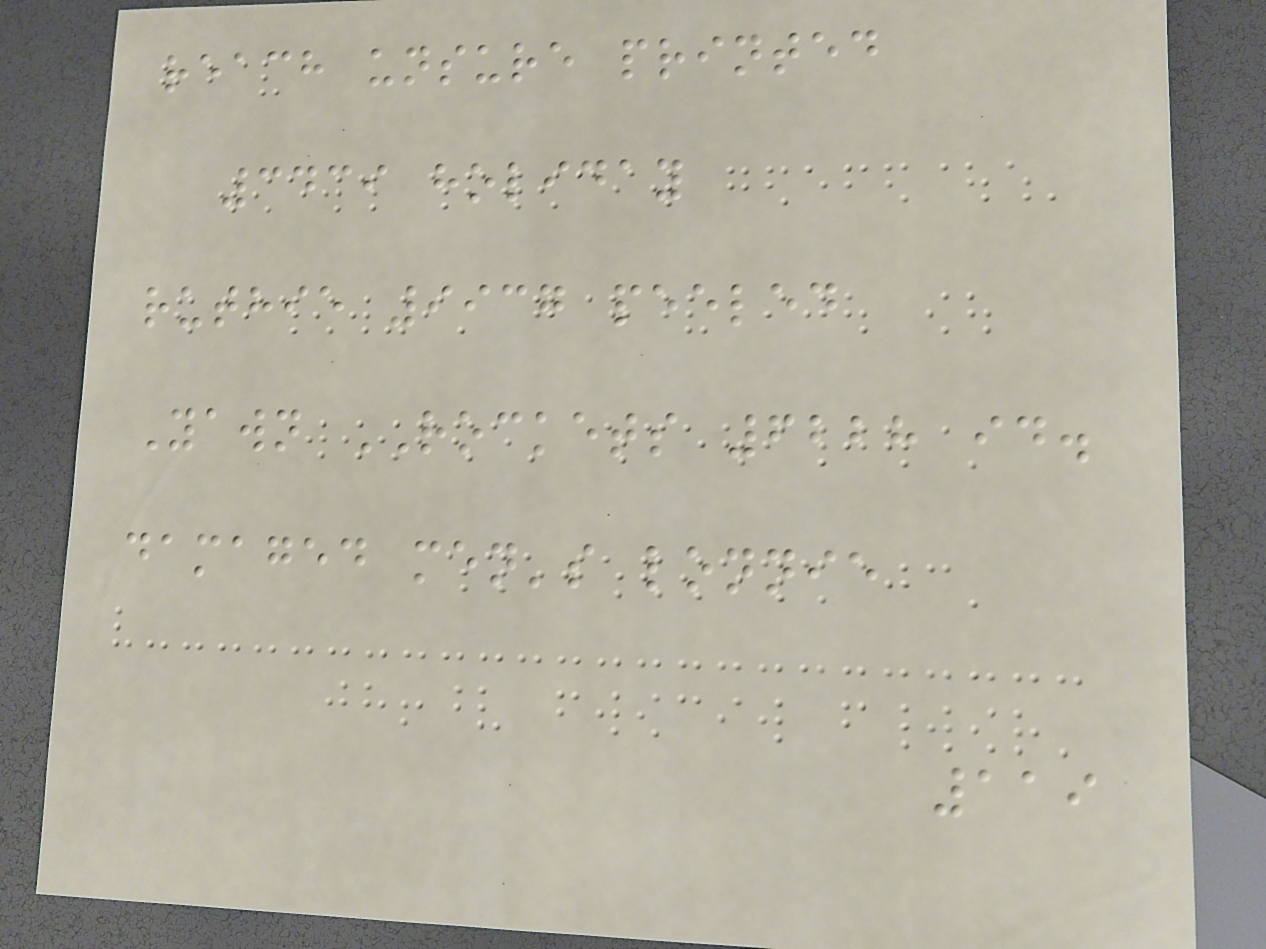reach unsure printed
3439 holiday
ruthie 9937 peeled
Yawn ROCKETS 6228 id.
damaged men's lonnie
119
